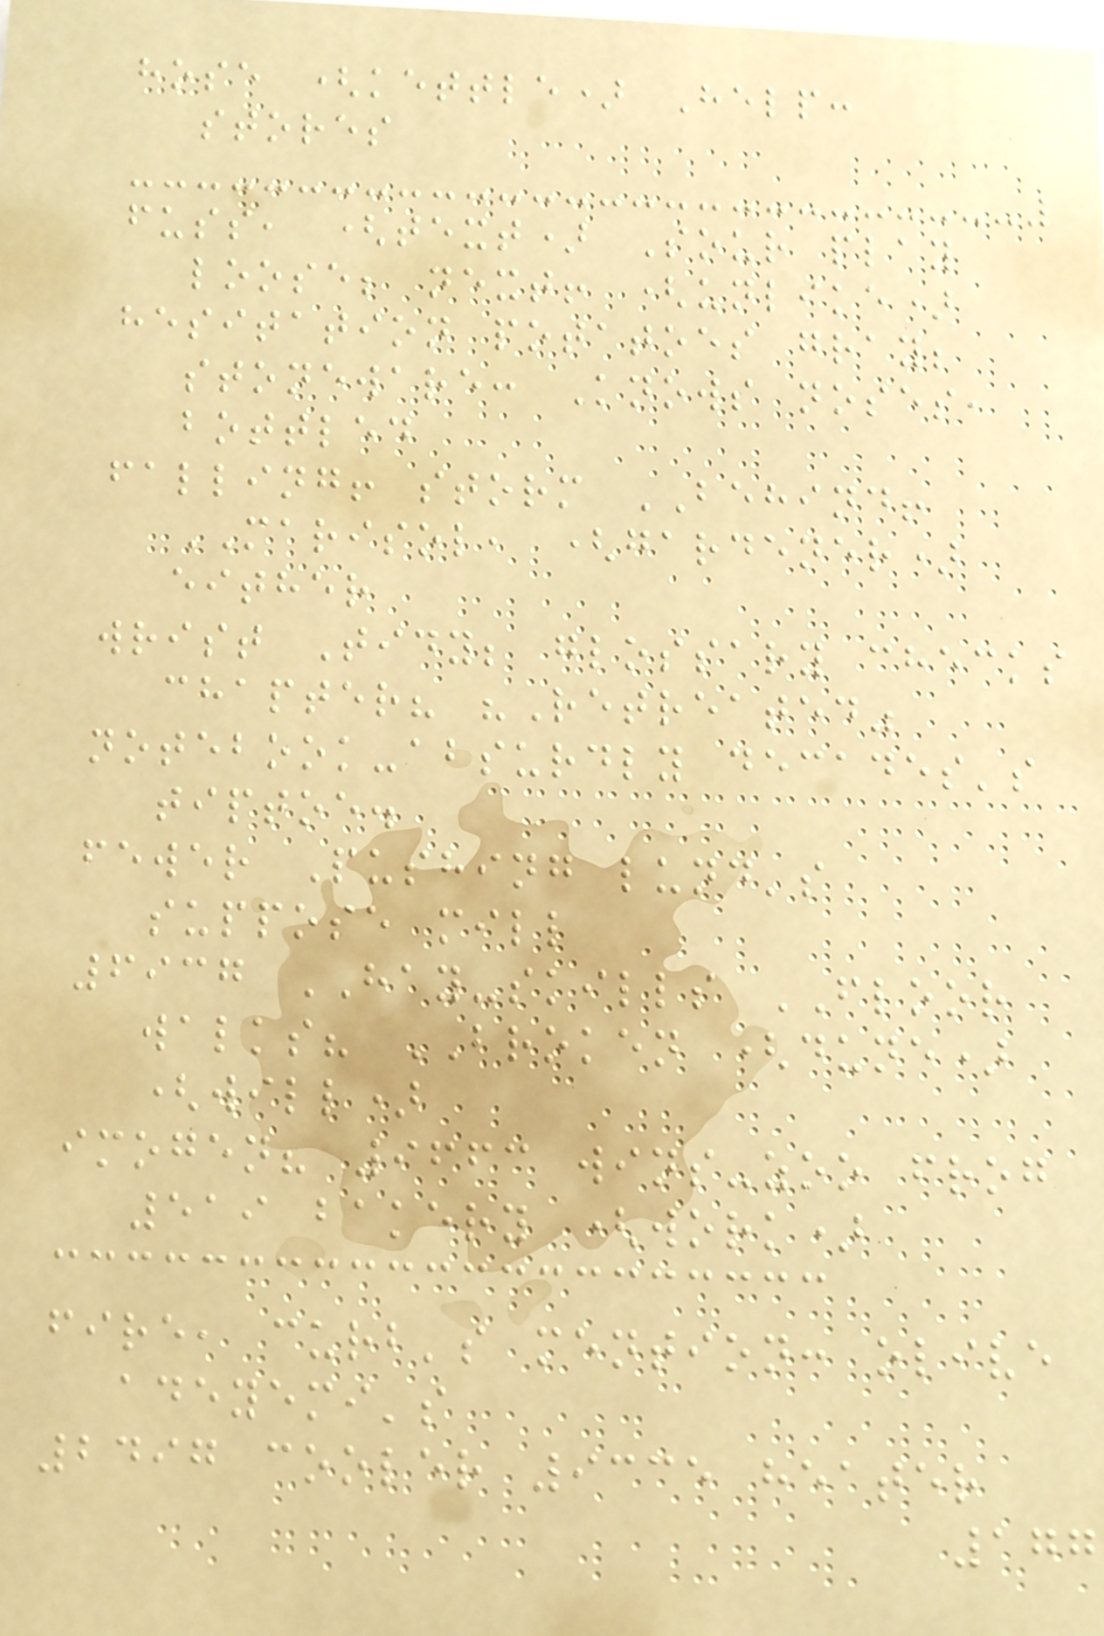hose (kettle) Help:
stores
fuss, (text) Sour play
loose; next! (unlike)
hesitation potatoes gray;
stoneware: Knows noses,
bottled
falling! storm BEHIND!
MARISOL, (gardener)
either
wrist Tidy; glossary checks
chapter? "Retreated"
notebook-absurdly decades's
tiptoe.
fewer Pushing lund's
suppose mill
6937 HAY-skills FLOOR
walks? BROKEN (dune)
(will)
imogen? 9663 wins-zoo frog
519 bakery (work)
fire, curb's mention: olive
adeyemi's
2497 cooler 9335 heater
177
